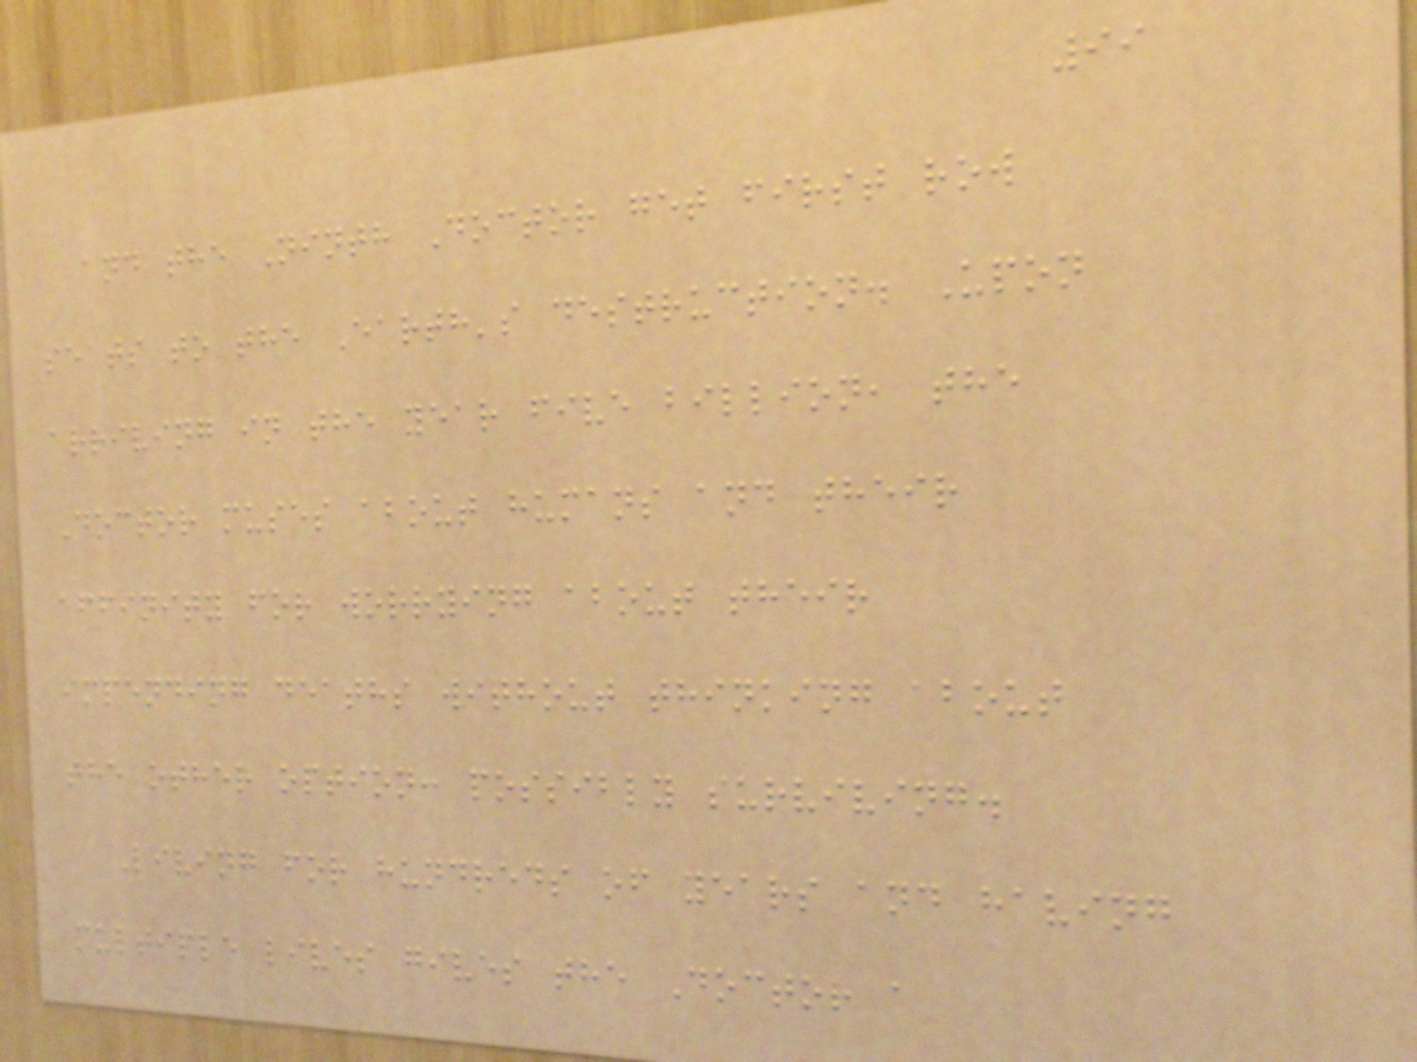99
and the Ninth Doctor get first row
seats to the Earth's destruction. Upon
arriving in the year five billion, the
Doctor muses about humans and their
affinity for worrying about their
impending deaths without thinking about
the other option: possibly surviving.
Living for hundreds of years and having
multiple lives gives the Doctor a
